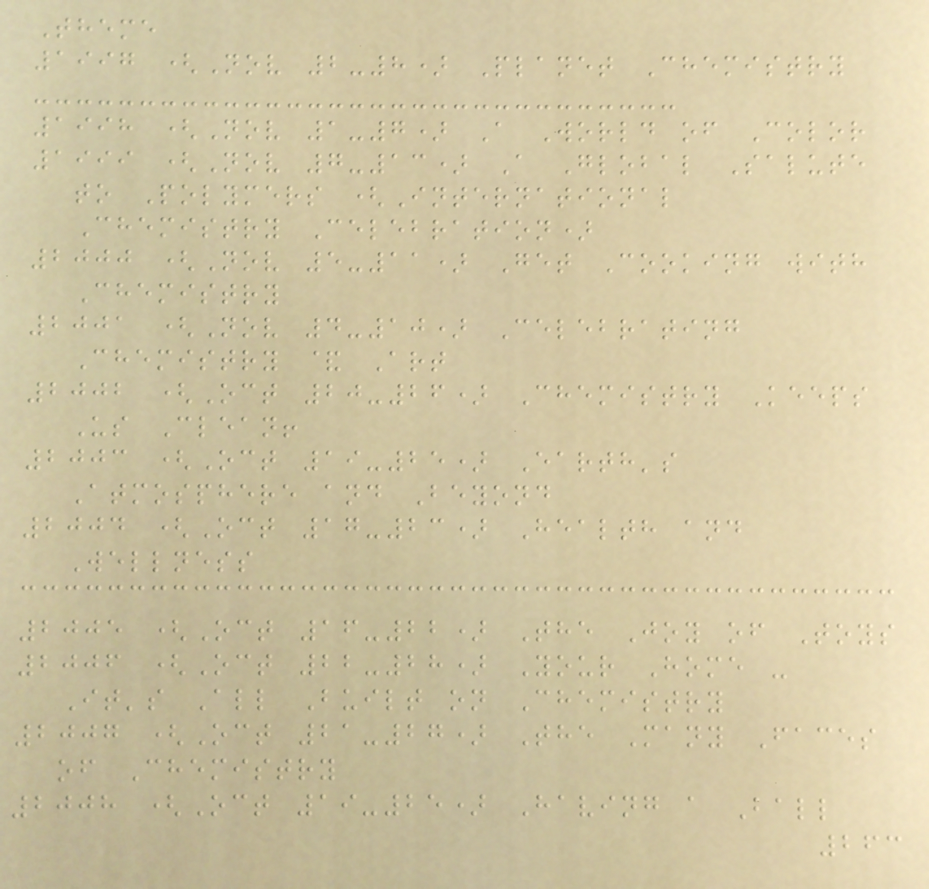Theme
1997 (Nov 2-8) Planet Chemistry
1998 (Nov 1-7) A World of Color
1999 (Nov 7-13) A Global Salute
to Polymers (International
Chemistry Celebration)
2000 (Nov 5-11) Get Cooking with
Chemistry
2001 (Nov 4-10) Celebrating
Chemistry & Art
2002 (Oct 20-26) Chemistry Keeps
Us Clean!
2003 (Oct 19-25) Earth's
Atmosphere and Beyond
2004 (Oct 17-23) Health and
Wellness
2005 (Oct 16-22) The Joy of Toys
2006 (Oct 22-28) Your Home -
It's All Built on Chemistry
2007 (Oct 21-27) The Many Faces
of Chemistry
2008 (Oct 19-25) Having a Ball
263
